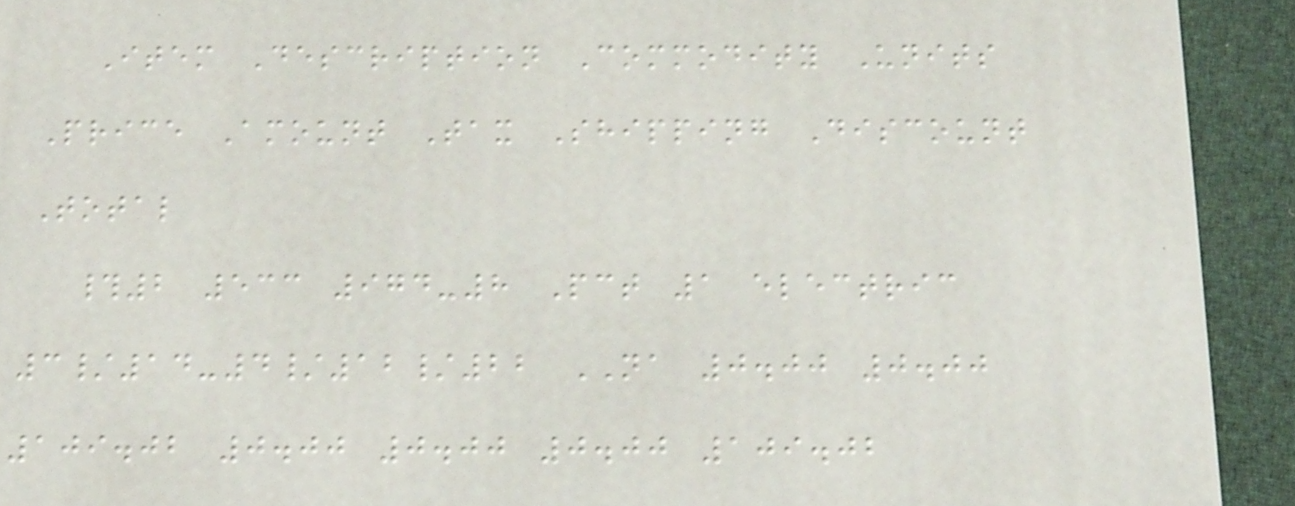Item Description Commodity Units
Price Amount Tax Shipping Discount
Total
#2 533 974-8 Pct 1 electric
3/14-4/12/22 NA 0.00 0.00
109.02 0.00 0.00 0.00 109.02
